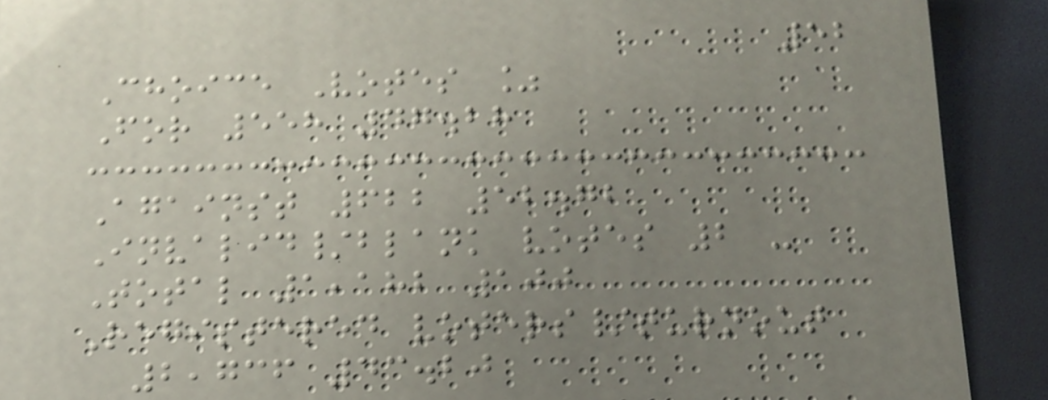52
Choice Votes %
For 558 47.28
Against 622 52.72
Invalid/blank votes 2 -
Total 1,182 100
Registered voters/turnout
2,736 43.20
